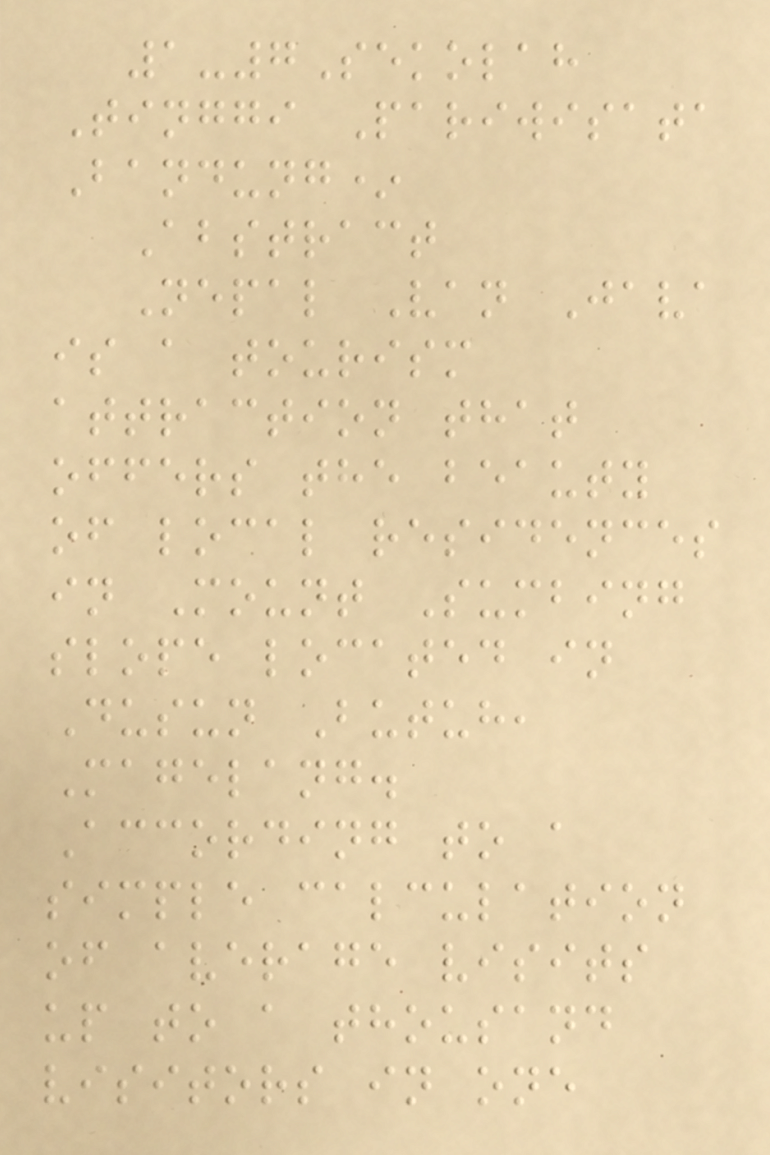1-7Sekolah
Tinggi Pariwisata
Bandung*
Abstract
Nepal Van Java
is a tourism
attraction that
offers the beauty
of local residences
in Mount Sumbing
slope located in
Dusun Butuh,
Magelang.
According to a
simple calculation
of average visits
up to a thousand
visitors in one
